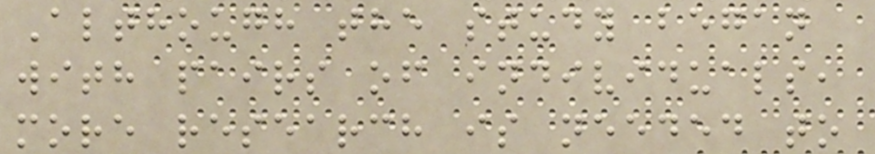Although the study began
with pairs of individuals,
more research is needed to
